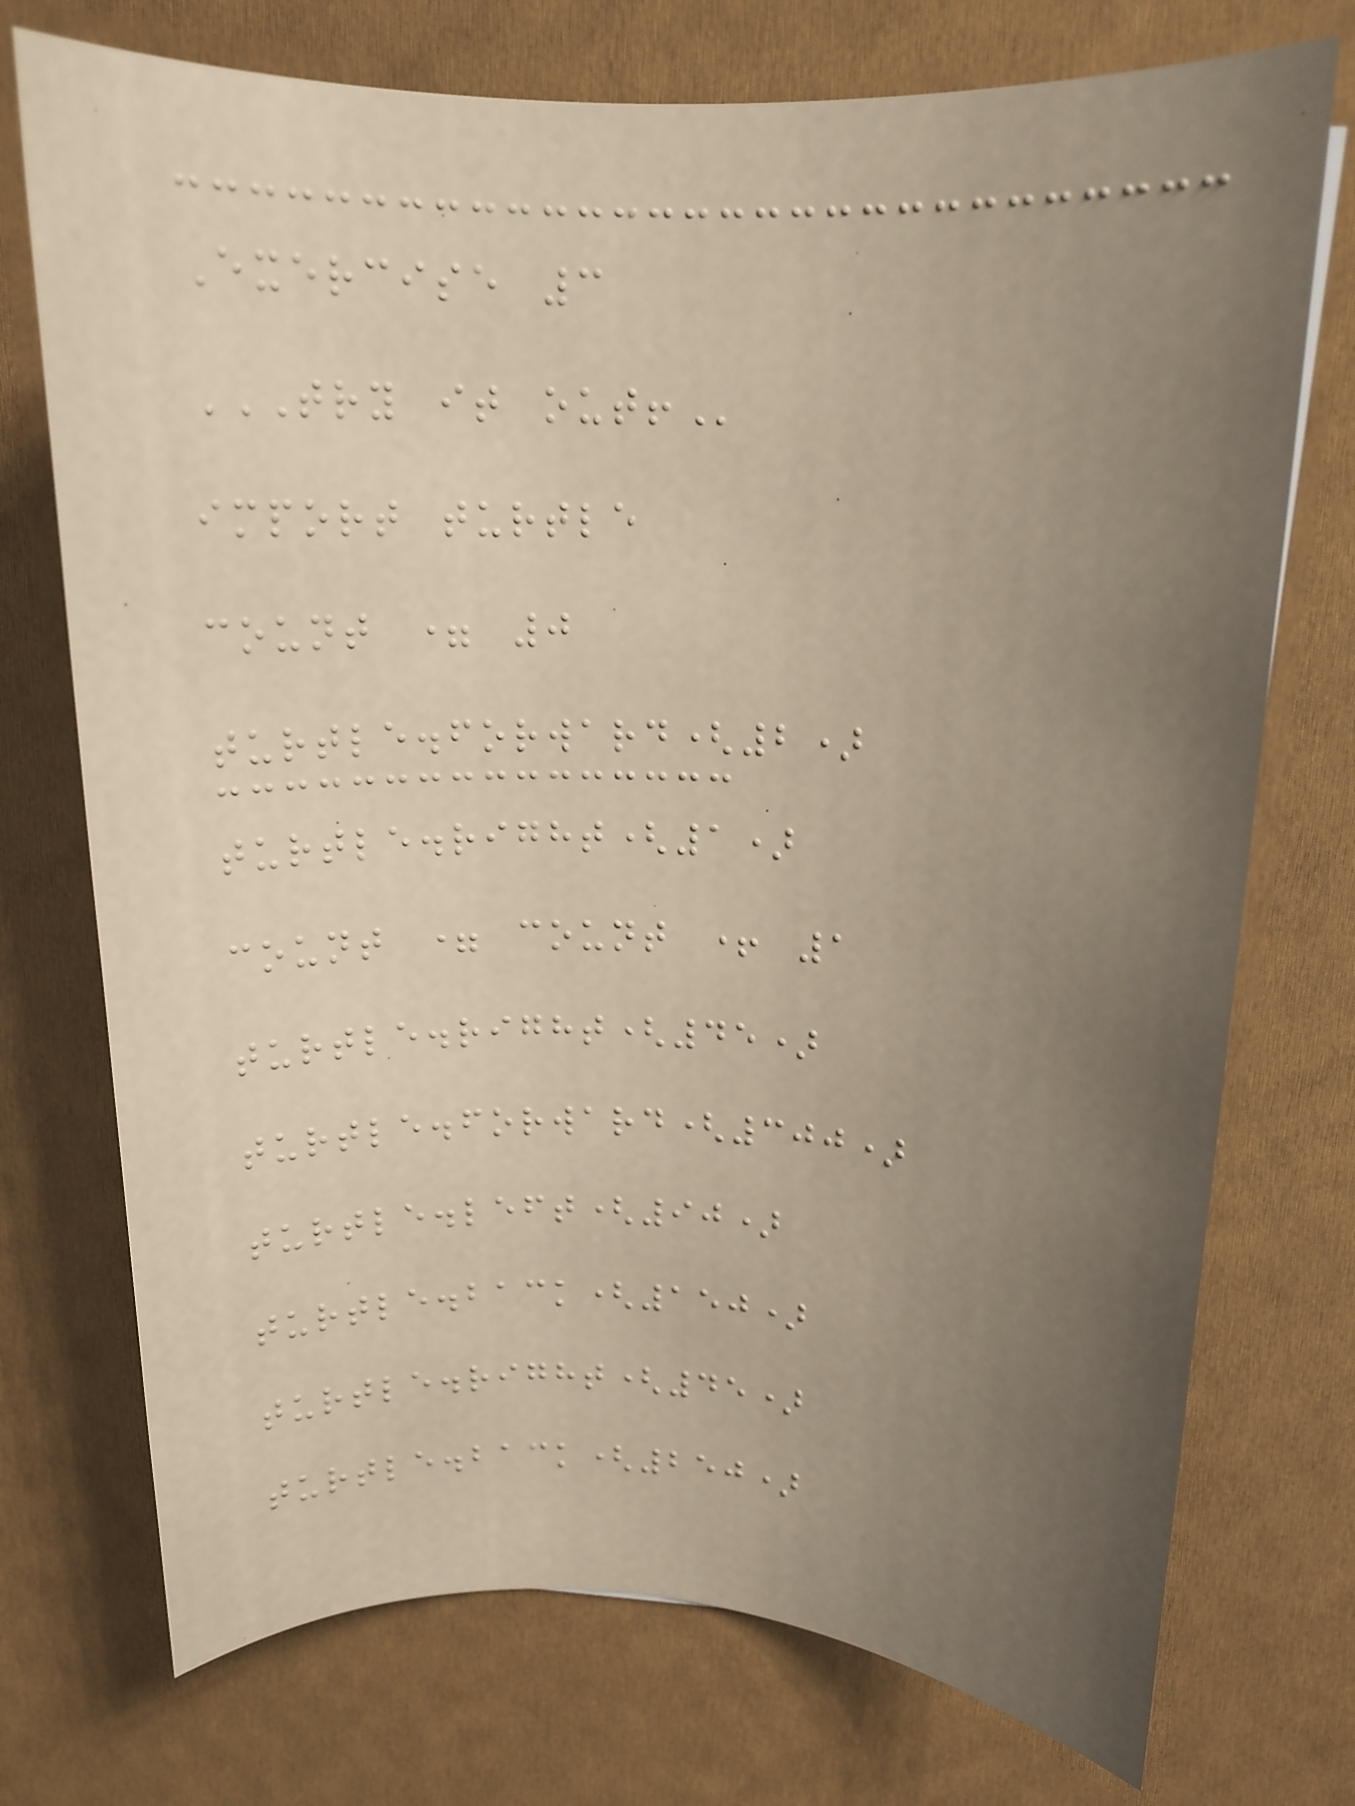Exercise 3
TRY IT OUT!
import turtle
count = 0
turtle.forward(2)
turtle.right(1)
count = count + 1
turtle.right(45)
turtle.forward(300)
turtle.left(90)
turtle.back(150)
turtle.right(45)
turtle.back(250)
